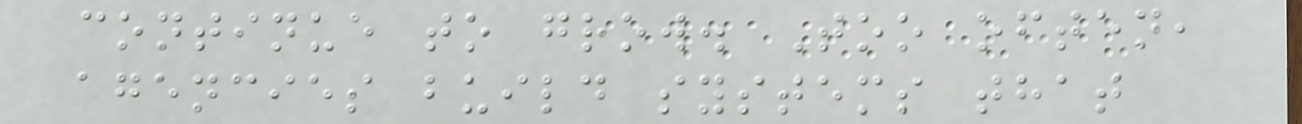continue to grow. Too often,
agencies build systems that
